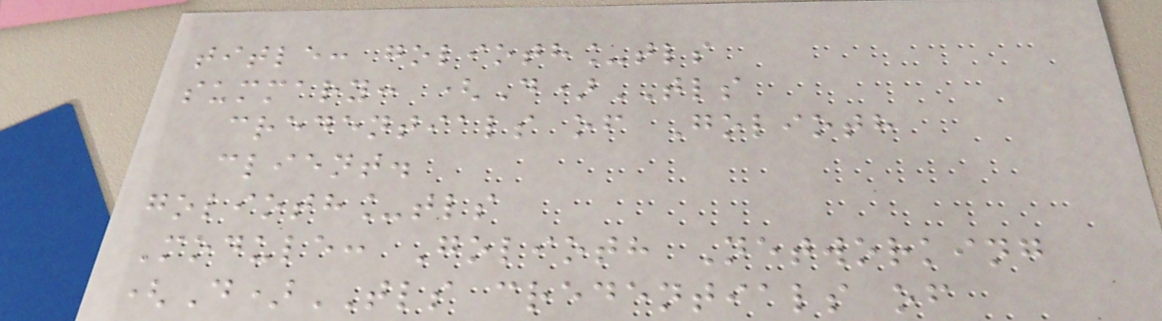title: golioth_tls
summary: (D)TLS
credentials of Golioth
client.
golioth_tls
Module: Golioth Networking
(D)TLS credentials of
